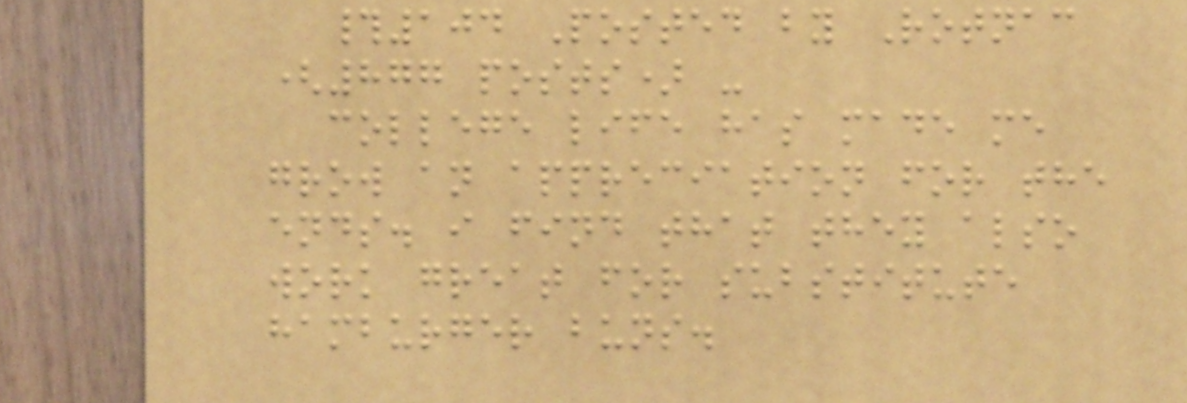#104 Posted by Rotnac
(877 posts) -
college life has made me
grow an appreciation for the
ends. i find that they also
work great for substitute
hamburger buns.
